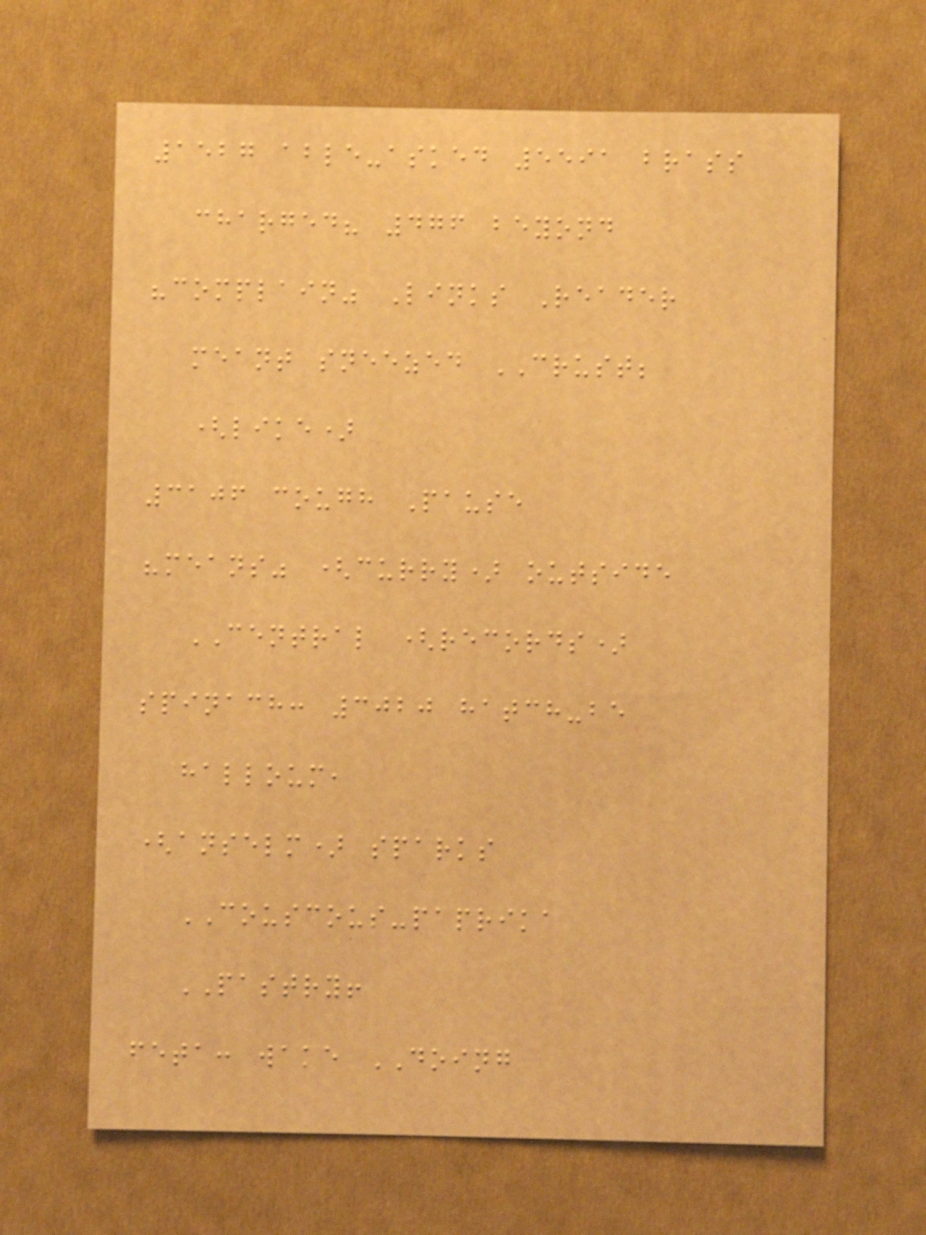1527 able-asked 5591 brass
charged? 476 beyond
"complain" Links Reader
meant sneezed CRUST;
(like)
3106 cough Pause
"means" (curry) outside
CENTRAL (records)
spinach: 3020 hatch-be
halloum,
(anselm) sparks
COUSCOUS-paprika
PASTRY!
feta: wake DOING
